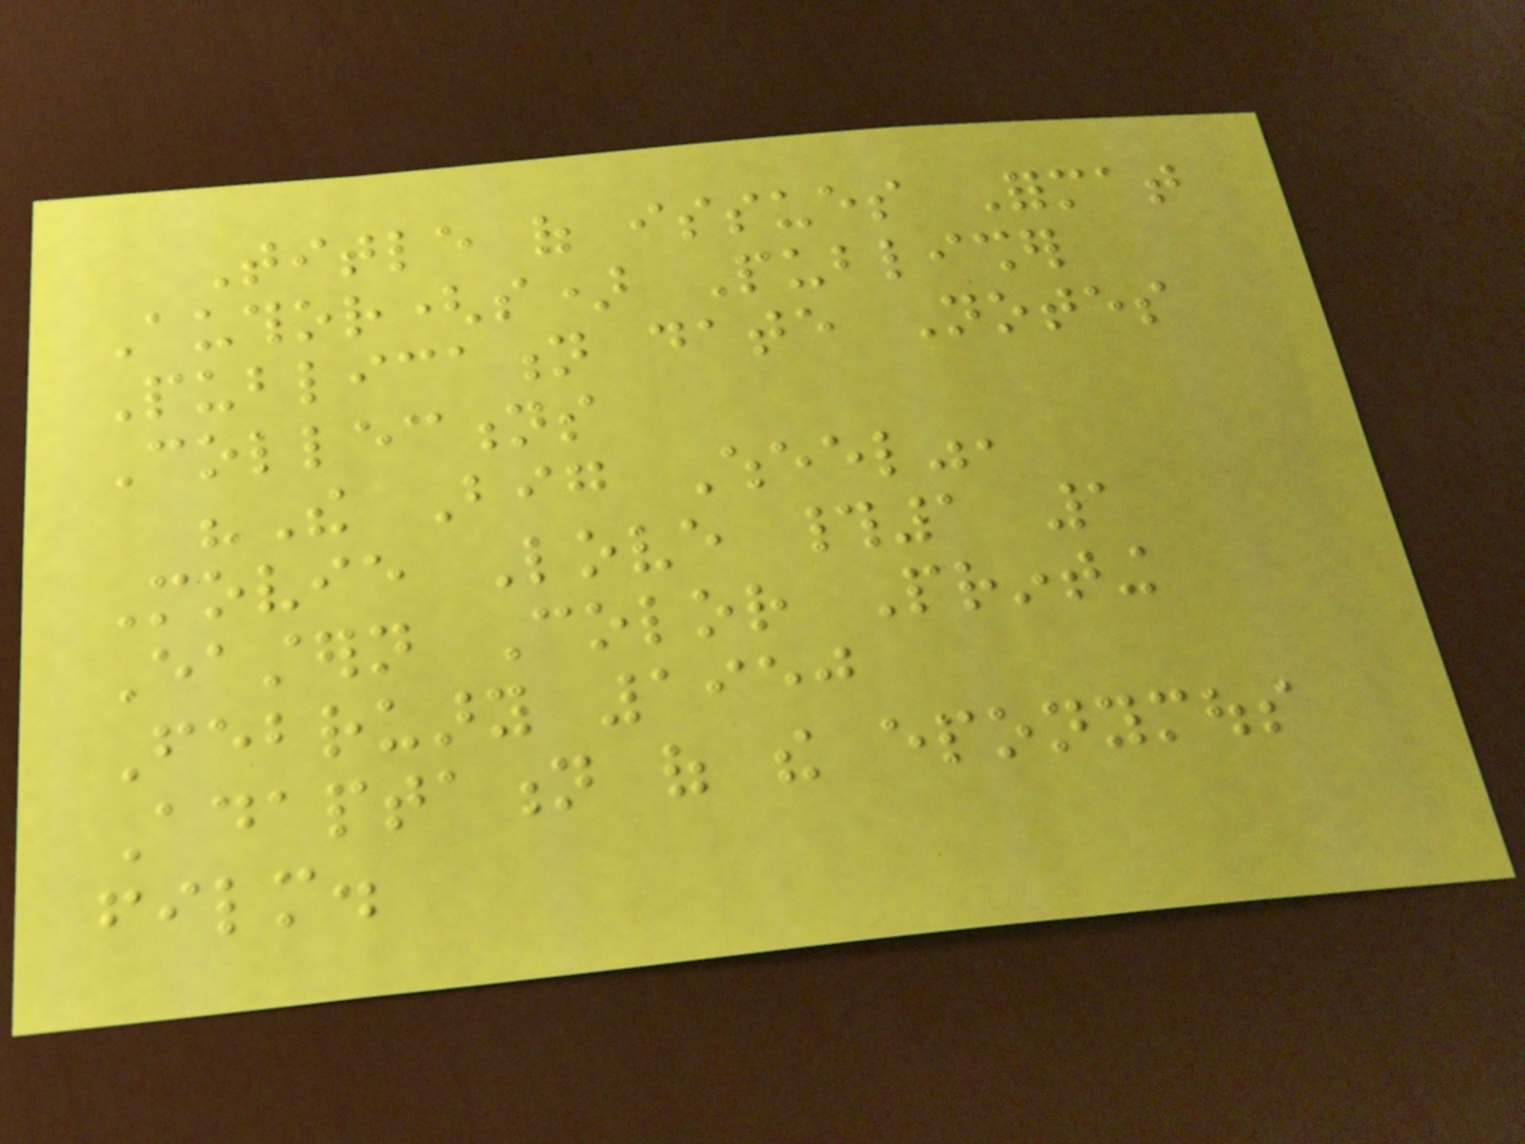Title of issues Format
Author(s) Publisher
Publication date Notes
Collections
"The Big Wheel",
Movie Love #1 1
Eastern Color Printing
February 1950
Adaptation of the eponymous
film.
